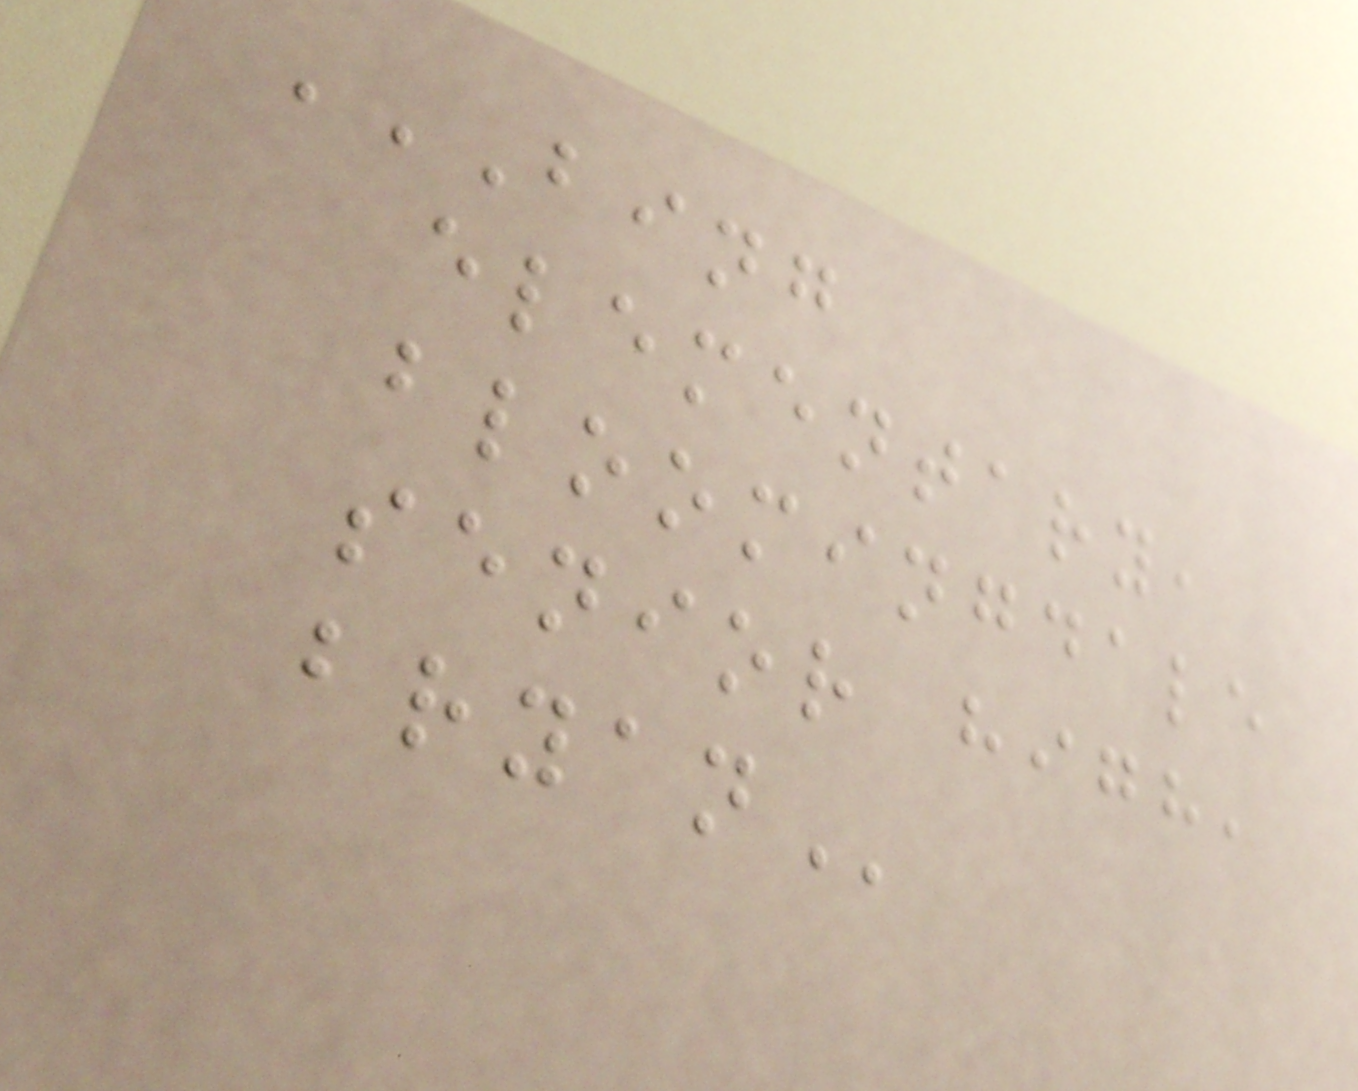BING
ELEMENTARY,
BLOOMINGDALE
SENIOR HIGH,
BRYAN
